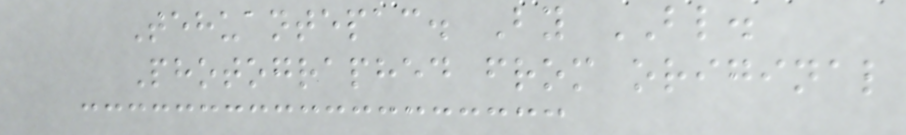Tehuantepac. By BL.
Photographed from original
